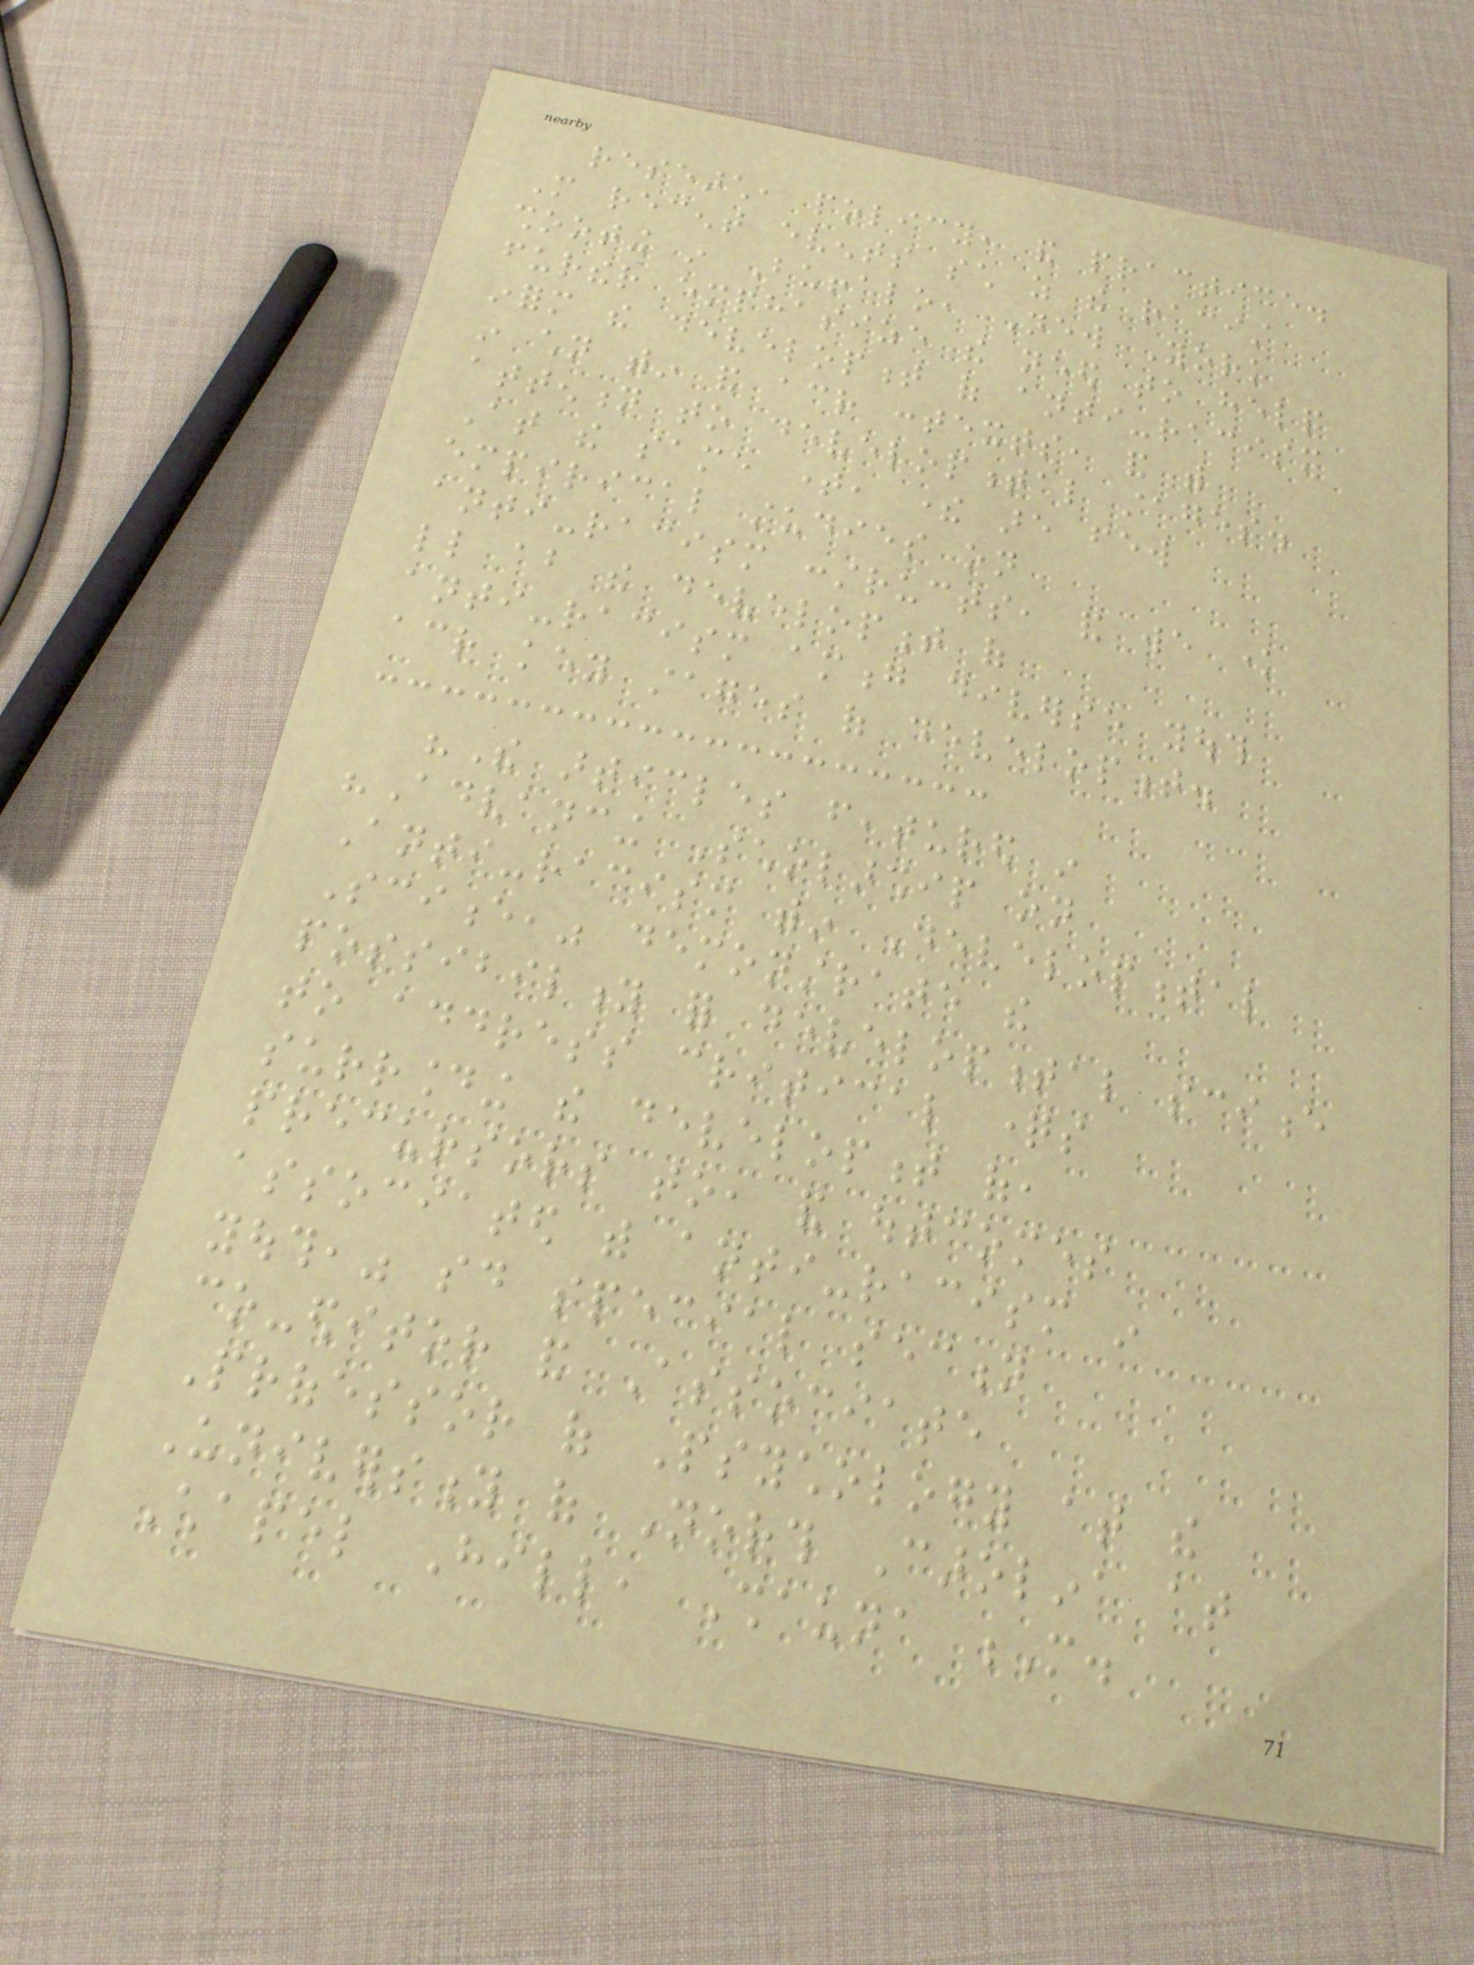research, policy, and practice.
More recent events such as the racist
shooting in Buffalo, New York
further emphasize the need to help
inform the development of anti-racism
in children within and across contexts, and with
attention to developmental stages.
At the same time, there are few
empirical studies on
anti-racism constructs, and we know
little about the development of
anti-racism among diverse youth
across key stages of development.
"The articles featured in
"Advancing Scholarship on
Anti-racism within Developmental
Science," demonstrate the
possibility for developmental science
to address critical questions
surrounding the development of,
precursors to, and outcomes
associated with anti-racism in
youth," said special section
co-editor and Associate
Professor of Psychology at the
University of North Carolina at
Chapel Hill, Shauna M.
